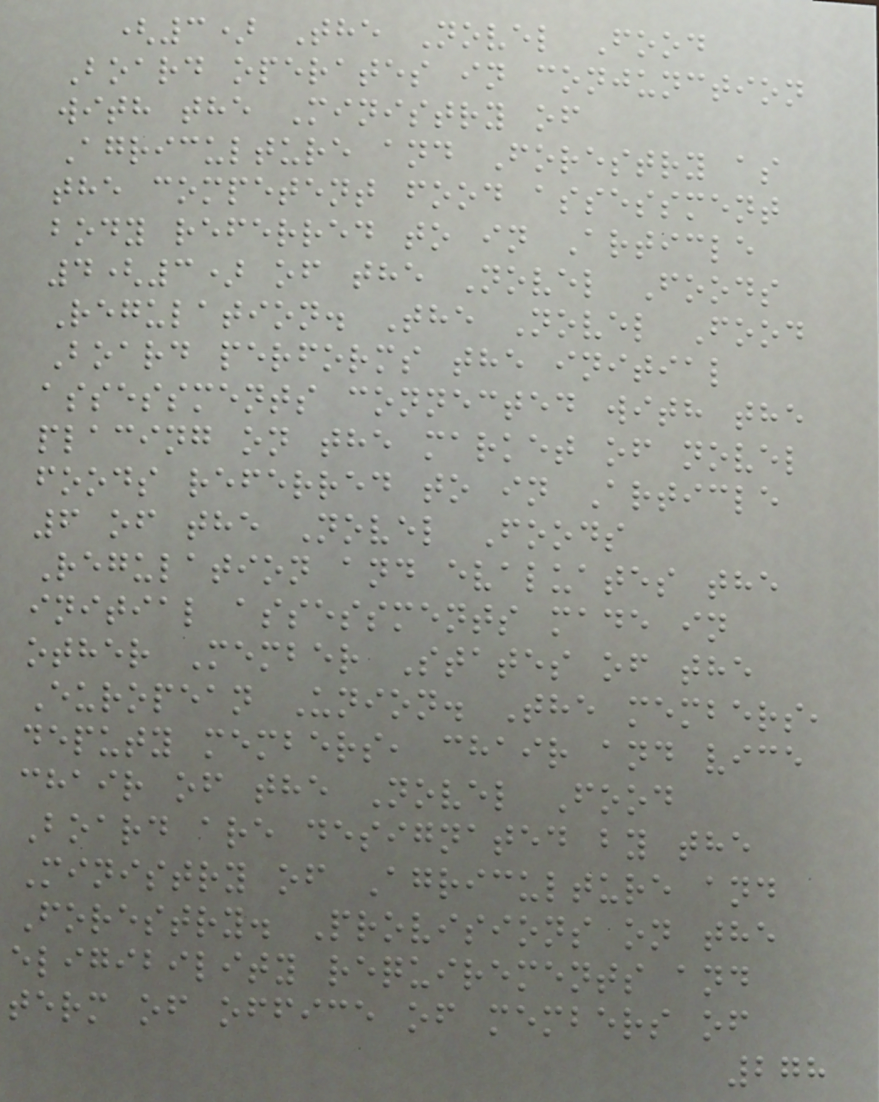(3) The Novel Food
Board operates in conjunction
with the Ministry of
Agriculture and Forestry as
the competent food assessment
body referred to in Article
4(3) of the Novel Foods
Regulation. The Novel Food
Board performs the initial
assessments connected with the
placing on the market of novel
foods referred to in Article
6 of the Novel Foods
Regulation and evaluates the
initial assessments made in
other Member States of the
European Union. The members,
deputy members, chair and vice
chair of the Novel Food
Board are designated by the
Ministry of Agriculture and
Forestry. Provisions on the
eligibility requirements and
term of office of members of
278
